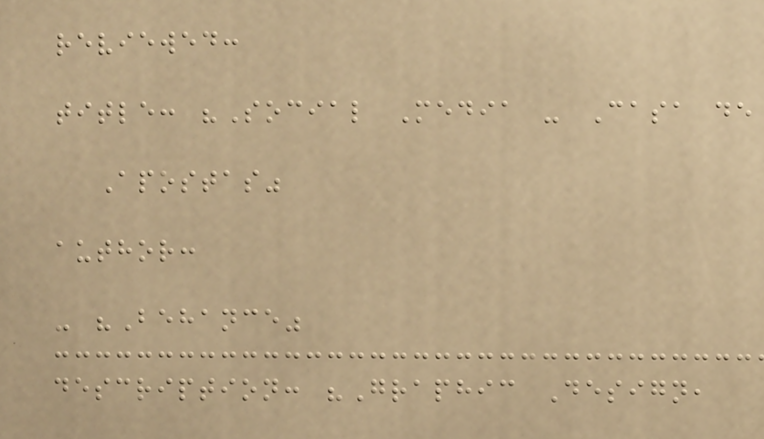reviewed:
title: "Social Media - Casa de
Apostas"
author:
- "Behance"
description: "Graphic Design,
